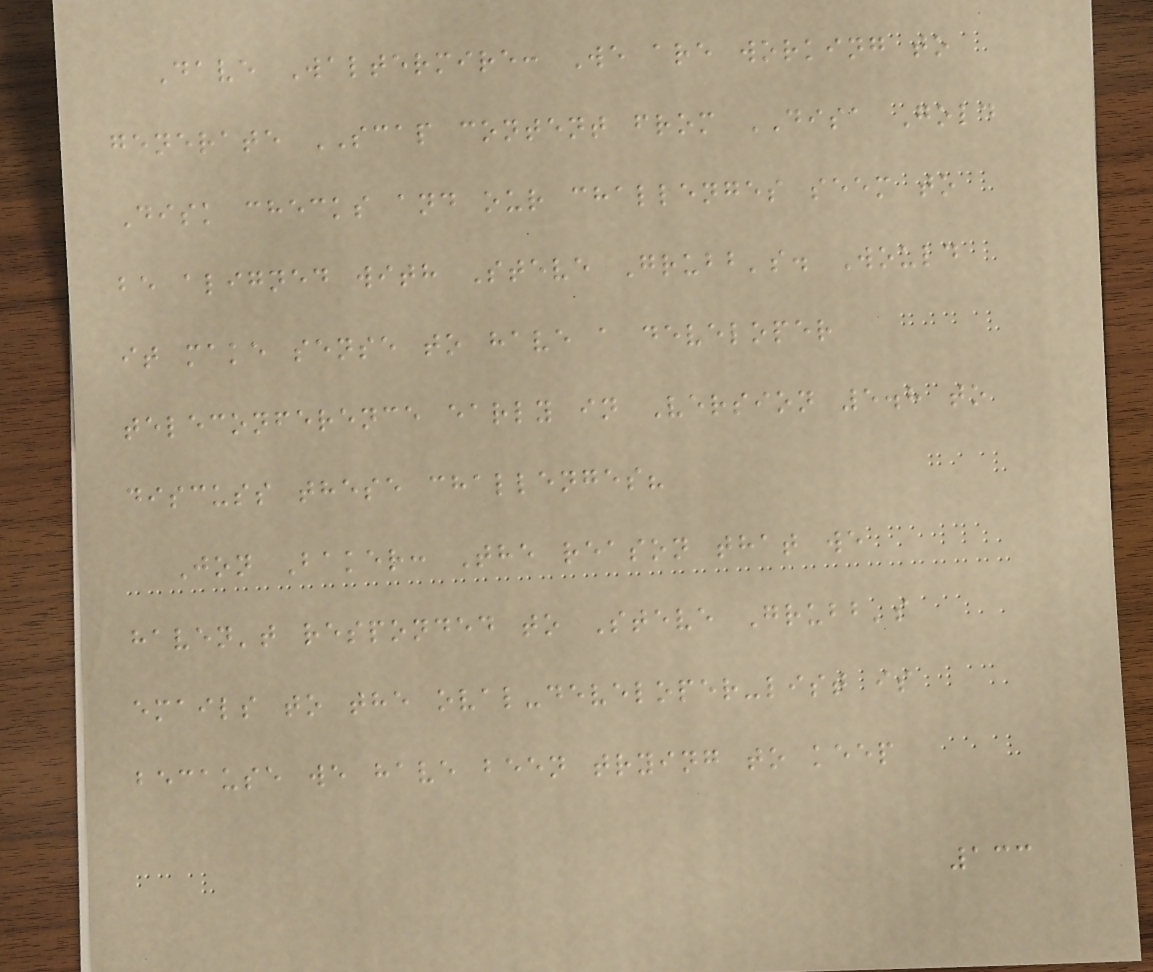Dave Waltermire: We are working to
generate SCAP content from DISA Gold
Disk checks and our challenges seem to
be aligned with Steve Grubb's. Would
it make sense to have a developer
teleconference early in Version 5.8 to
discuss these challenges?
Jon Baker: The reason that we
haven't responded to Steve Grubb's
emails to the oval-developer-list is
because we have been trying to keep
133
